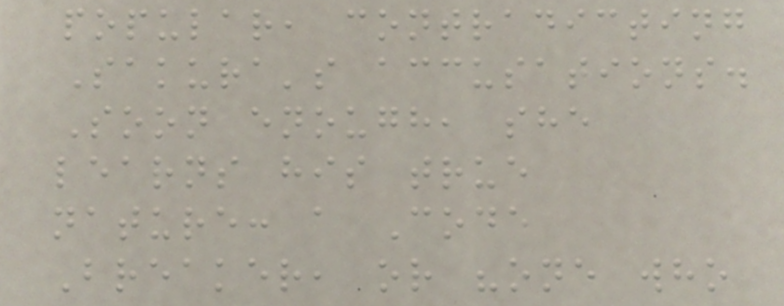popular, contradicting
Sakura's accusations.
Soon enough, she
learns his true
nature: a Code
Breaker, or "one who
